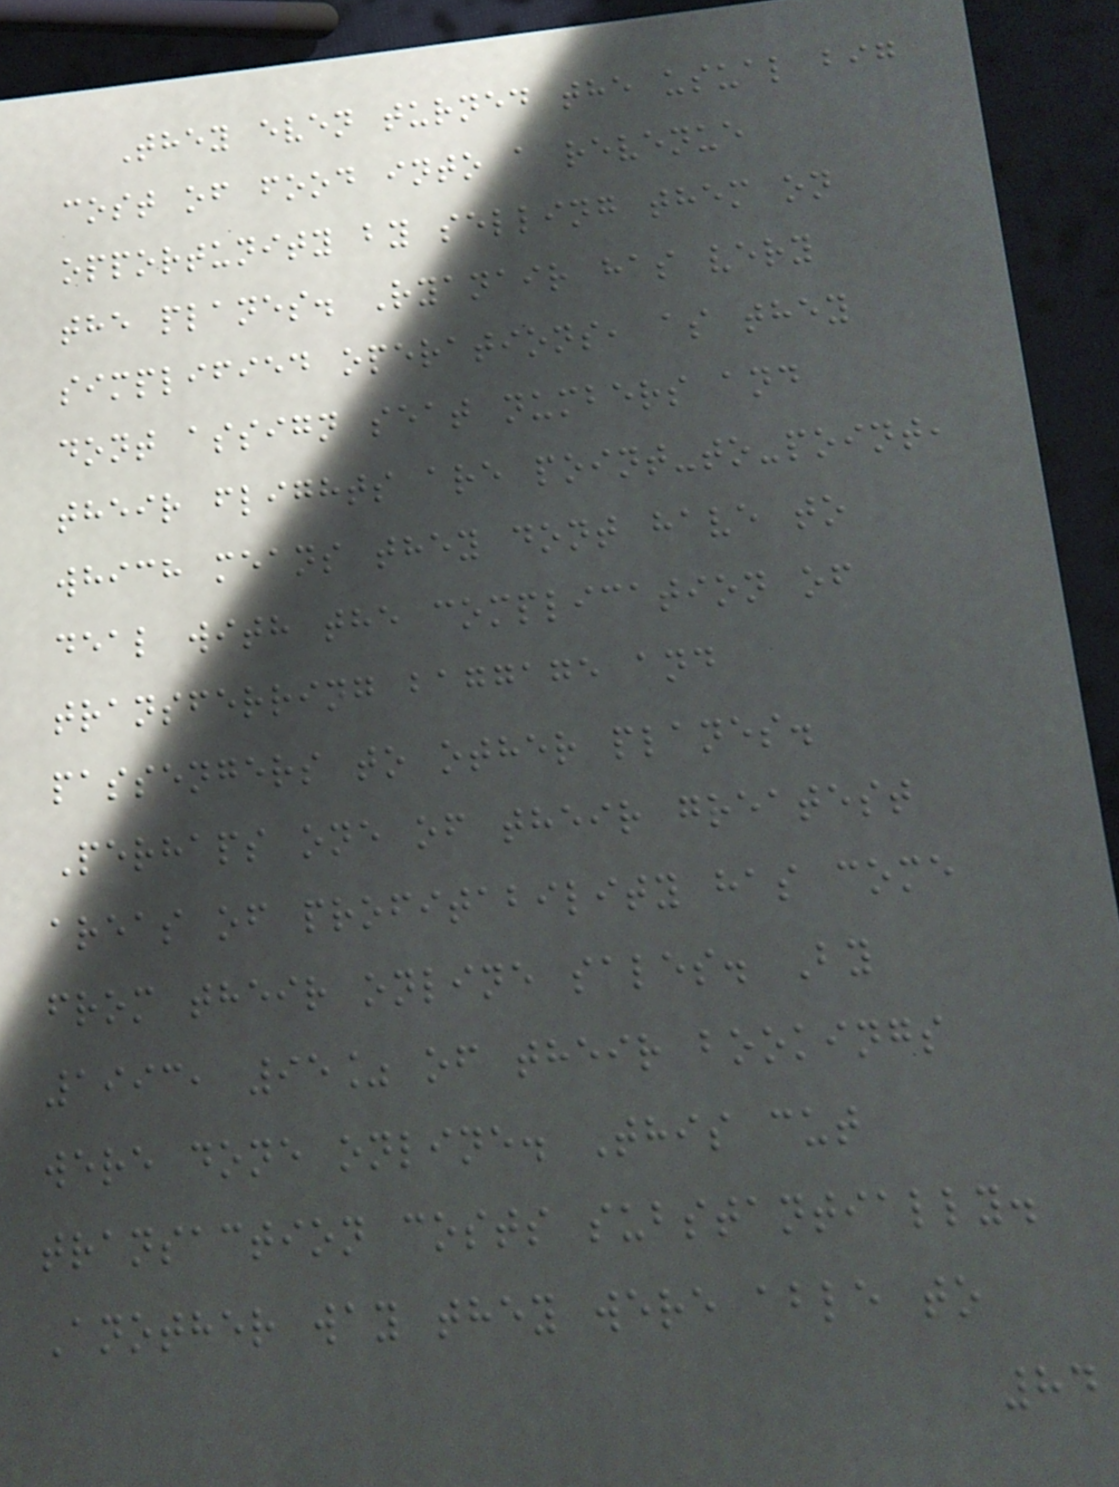They even turned the usual big
cost of food into a revenue
opportunity by selling them on
the planes. Ryanair has very
simplified operations, as they
dont assign seat numbers and
their flights are point-to-point,
which means they dont have to
deal with the complication of
transferring baggage and
passengers to other planes.
Perhaps one of their greatest
areas of profitability has come
from their online sales. By
1993, 95% of their bookings
were done online. This cut
transaction costs substantially.
Another way they were able to
84
